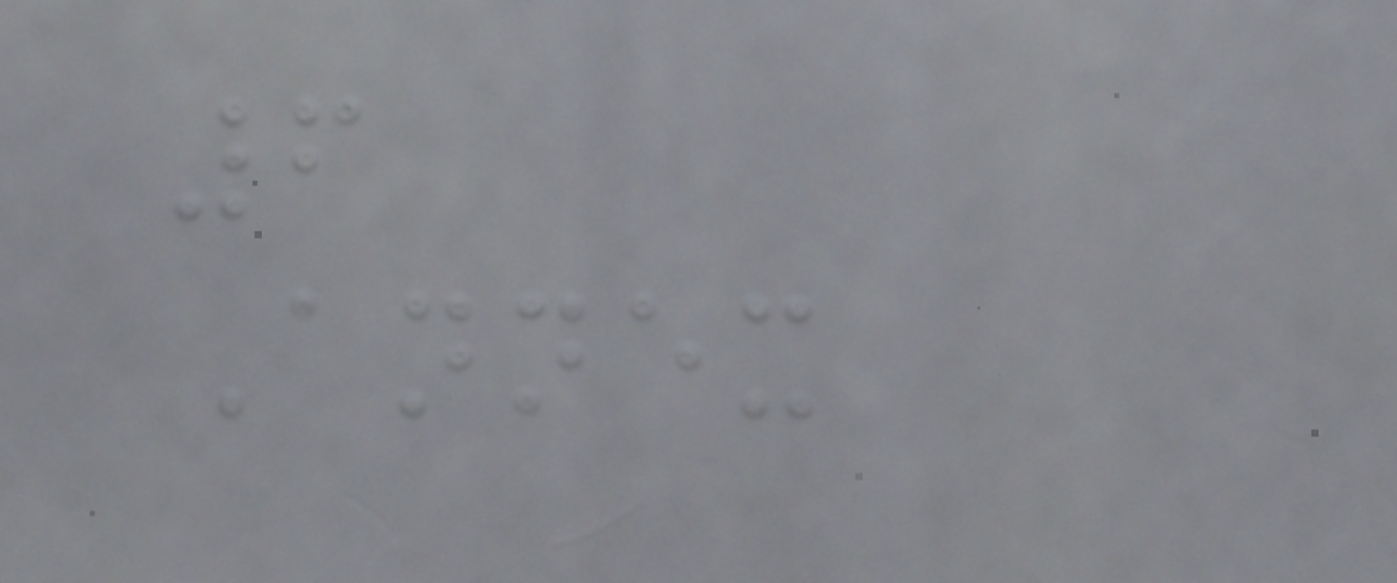6
Annex
